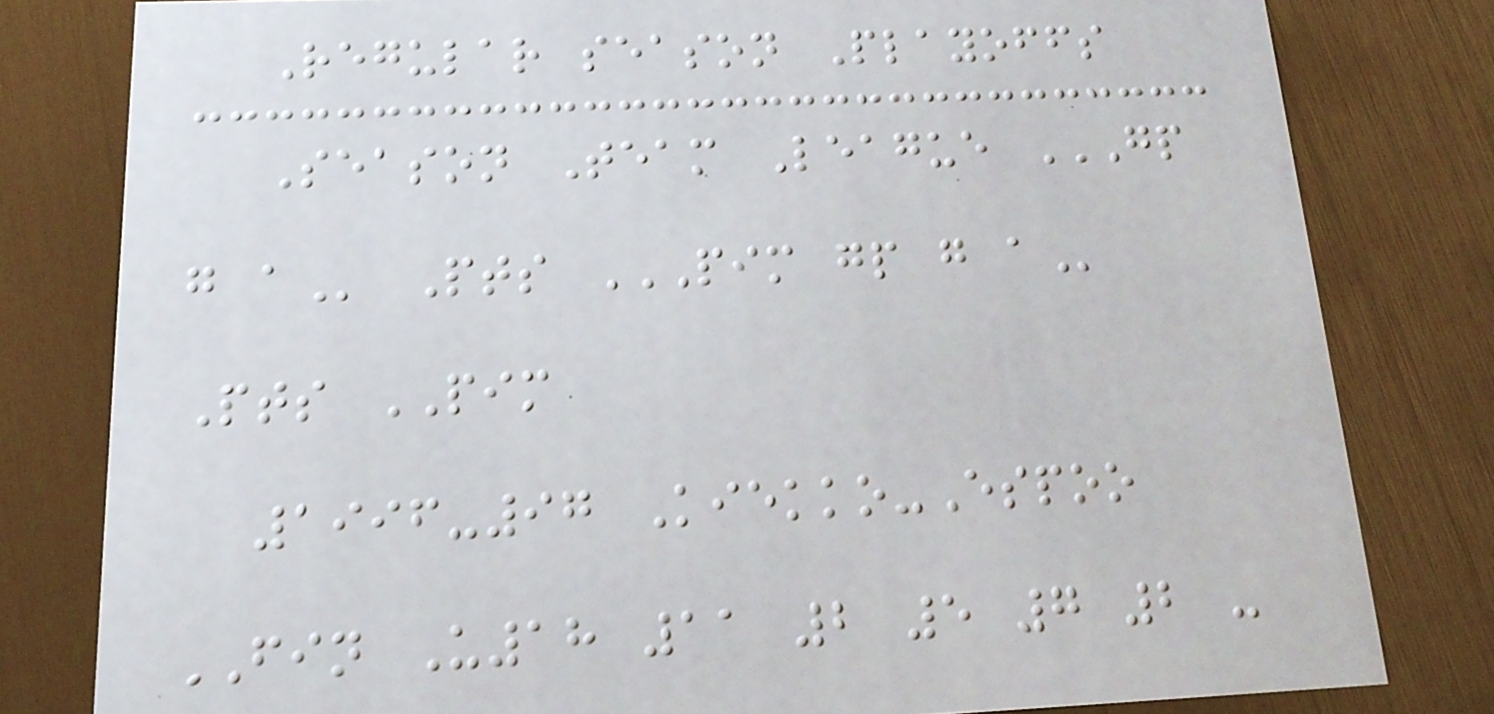Regular season Playoffs
Season Team League GP
G A Pts PIM GP G A
Pts PIM
1996-97 Kiekko-Espoo
FIN U18 11 2 5 7 2 -
